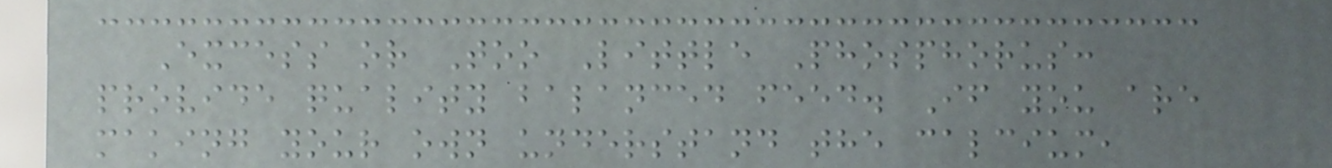Excess or Too Little Phosphorus:
provide quality balanced feed. If you are
making your own understand the calcium,
